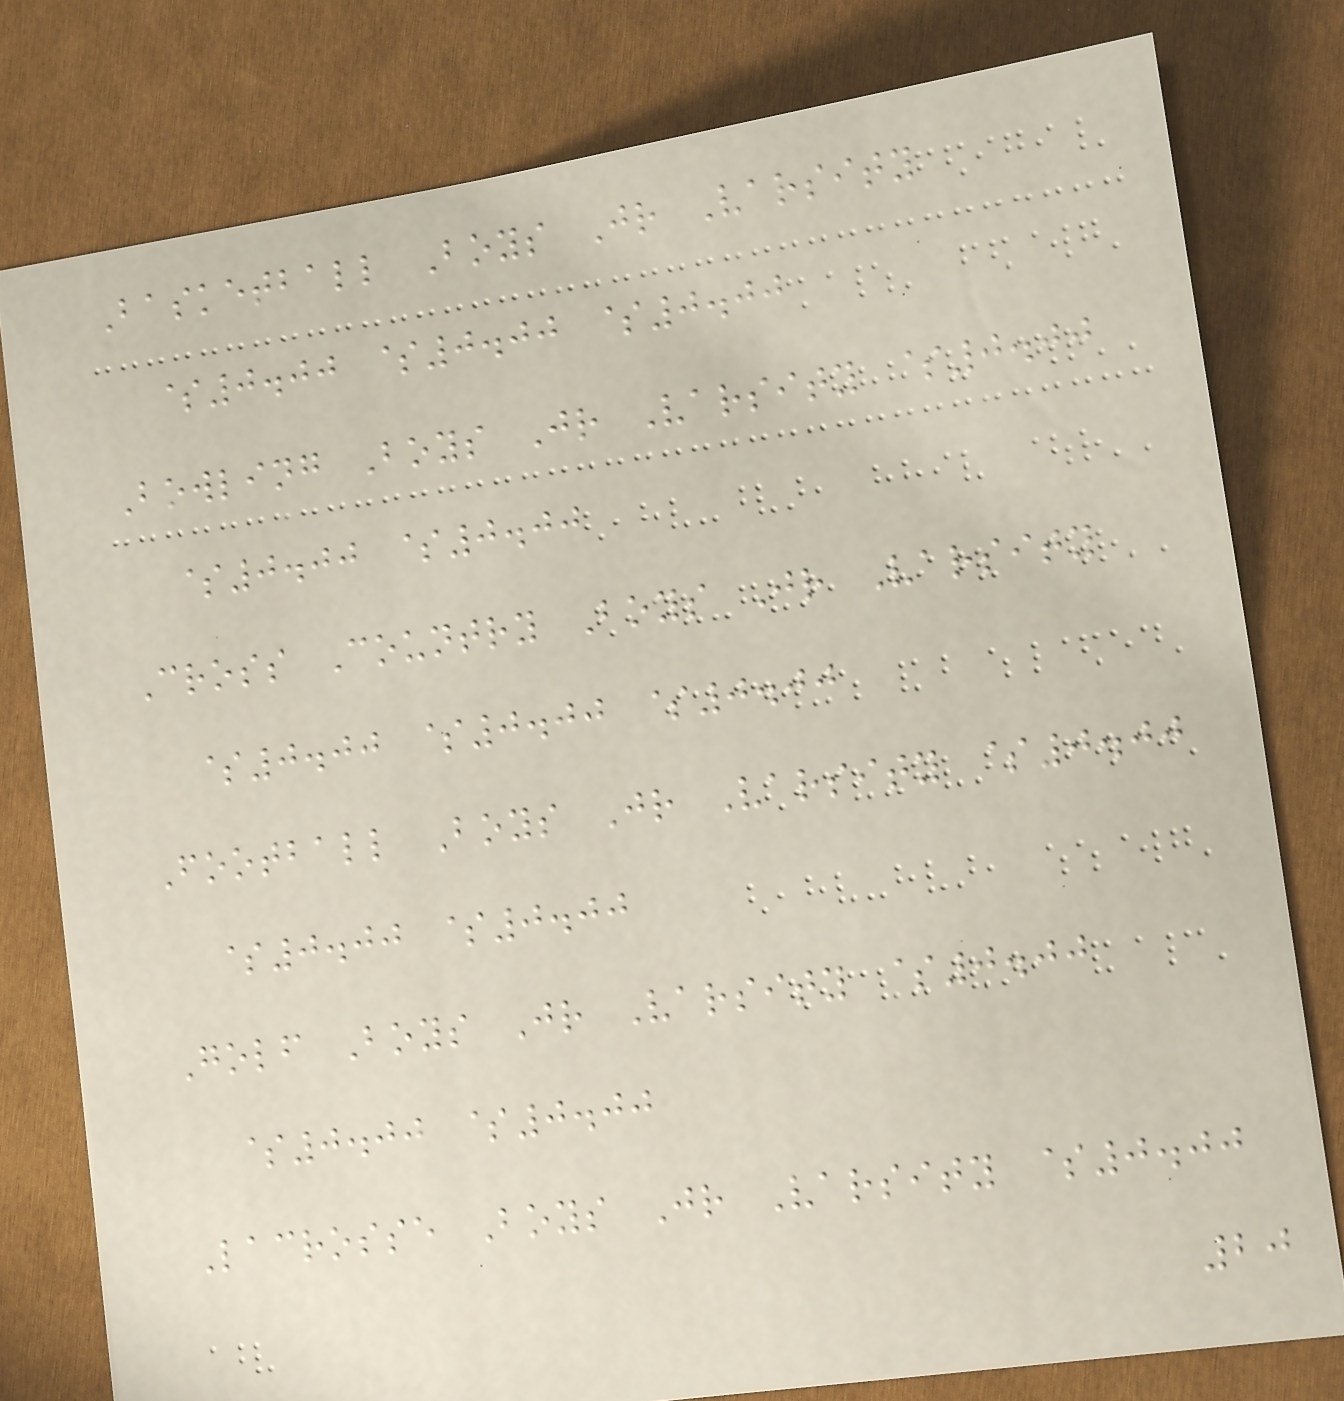Basketball Boys Jr Varsity
$0.00 $0.00 $0.00
Bowling Boys Jr Varsity $0.00
$0.00 $0.00
Cross Country Boys Jr Varsity
$0.00 $0.00 $0.00
Football Boys Jr Varsity $0.00
$0.00 $0.00
Golf Boys Jr Varsity $0.00
$0.00 $0.00
Lacrosse Boys Jr Varsity $0.00
20
